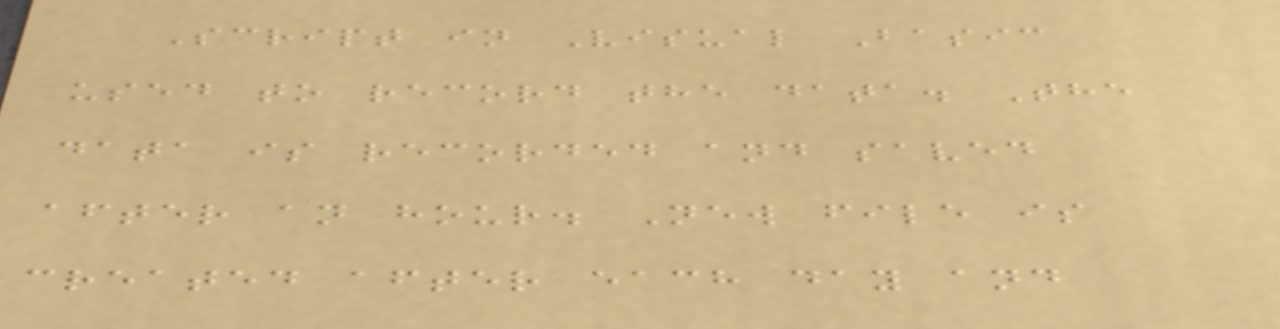Script in Visual Basic
used to record the data. The
data is recorded and saved
after an hour. New file is
created after each day and
